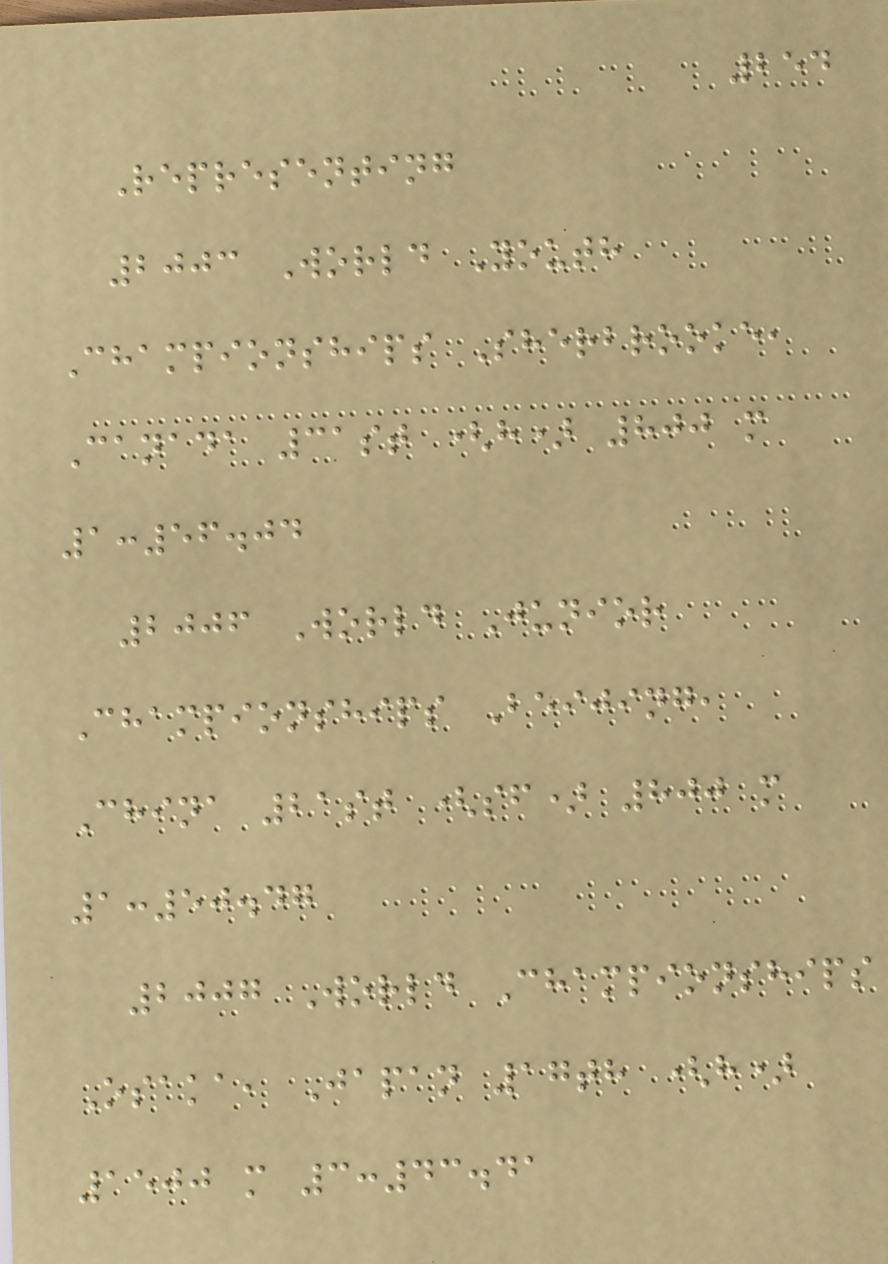254
Representing
2003 World Youth
Championships Sherbrooke,
Canada 31st (h) 800 m
1:56.04
2006 World Junior
Championships Beijing,
China 21st (sf) 800 m
1:50.47
2007 World Championships
Osaka, Japan 17th (h)
1500 m 3:43.41
